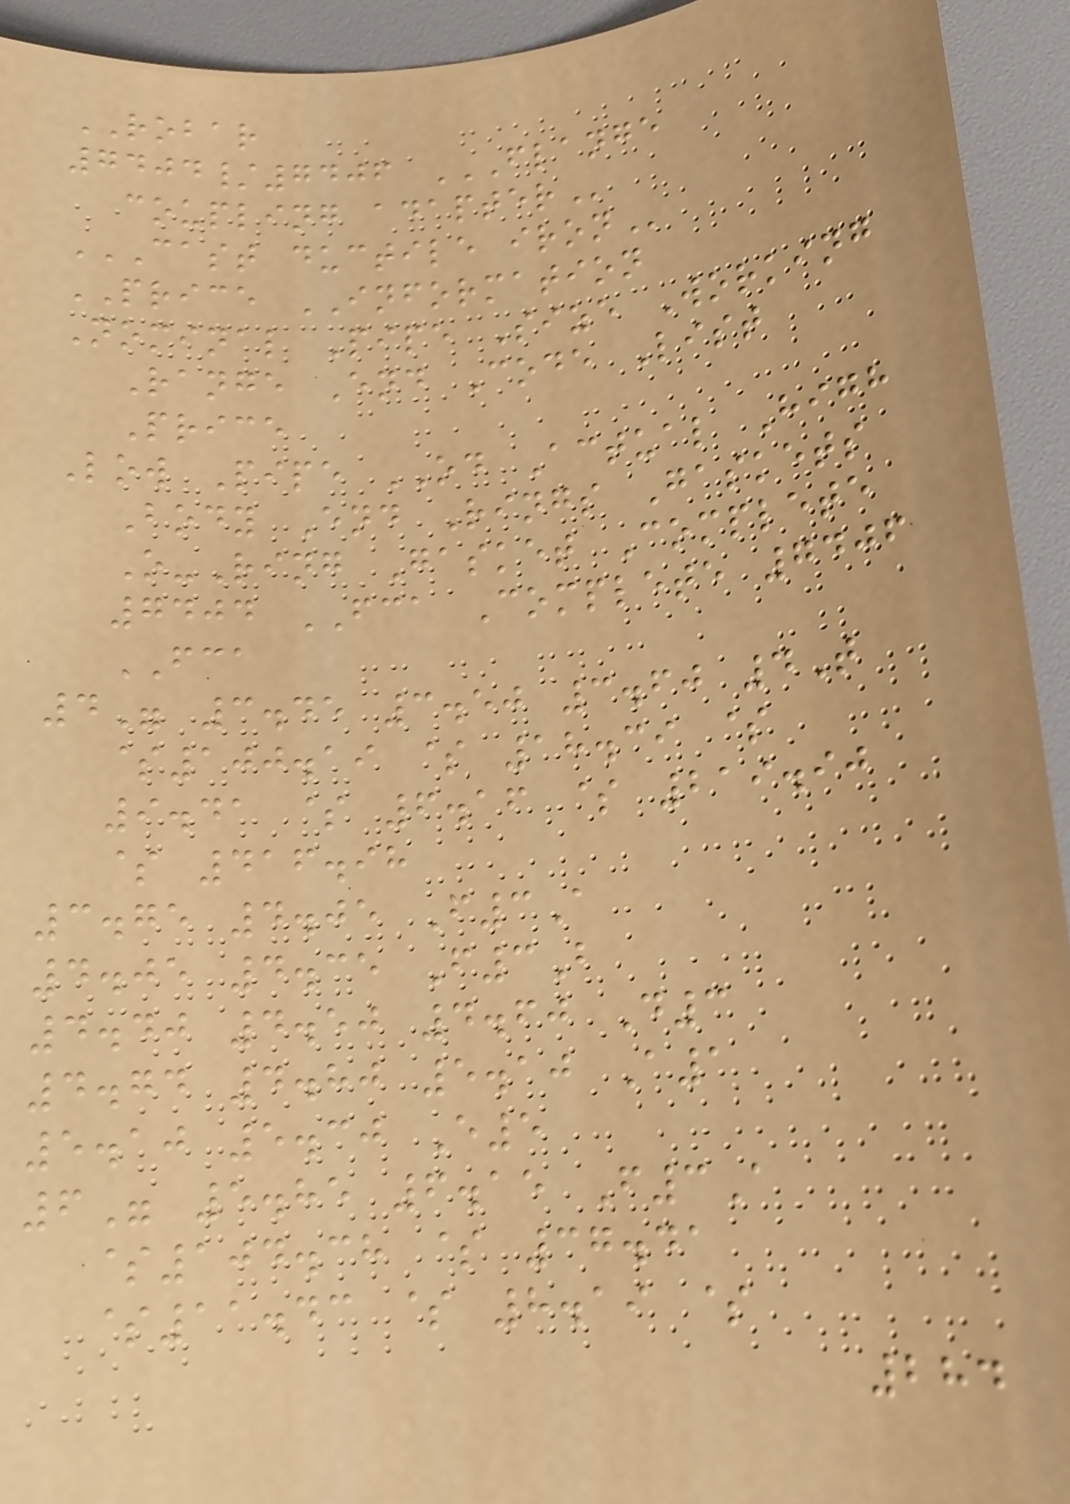ROBAR
7404/7406 FLANGE
COUPLING ADAPTER
CAST DUCTILE IRON
PRICE INFORMATION
Nominal Pipe Size Working
Range End Code List
Price
Low Pipe OD Actual High
Body End Rings Gaskets
O-Ring Gasket Complete
7404 FCA Complete 7406
FCA
4" 3.45 3.50 3.60 4T
$100.19 $ 18.39 $
9.41 $ 6.16 $ 219.90
$ 416.98
3.75 4.05 F3A
4.05 4.35 F3B
4.40 4.50 4.60 D3
4.74 4.80 5.10 A1
5.10 5.30 E5
6" 5.85 6.15 F3A
$104.38 $ 37.41
$11.43 $ 8.19 $
284
